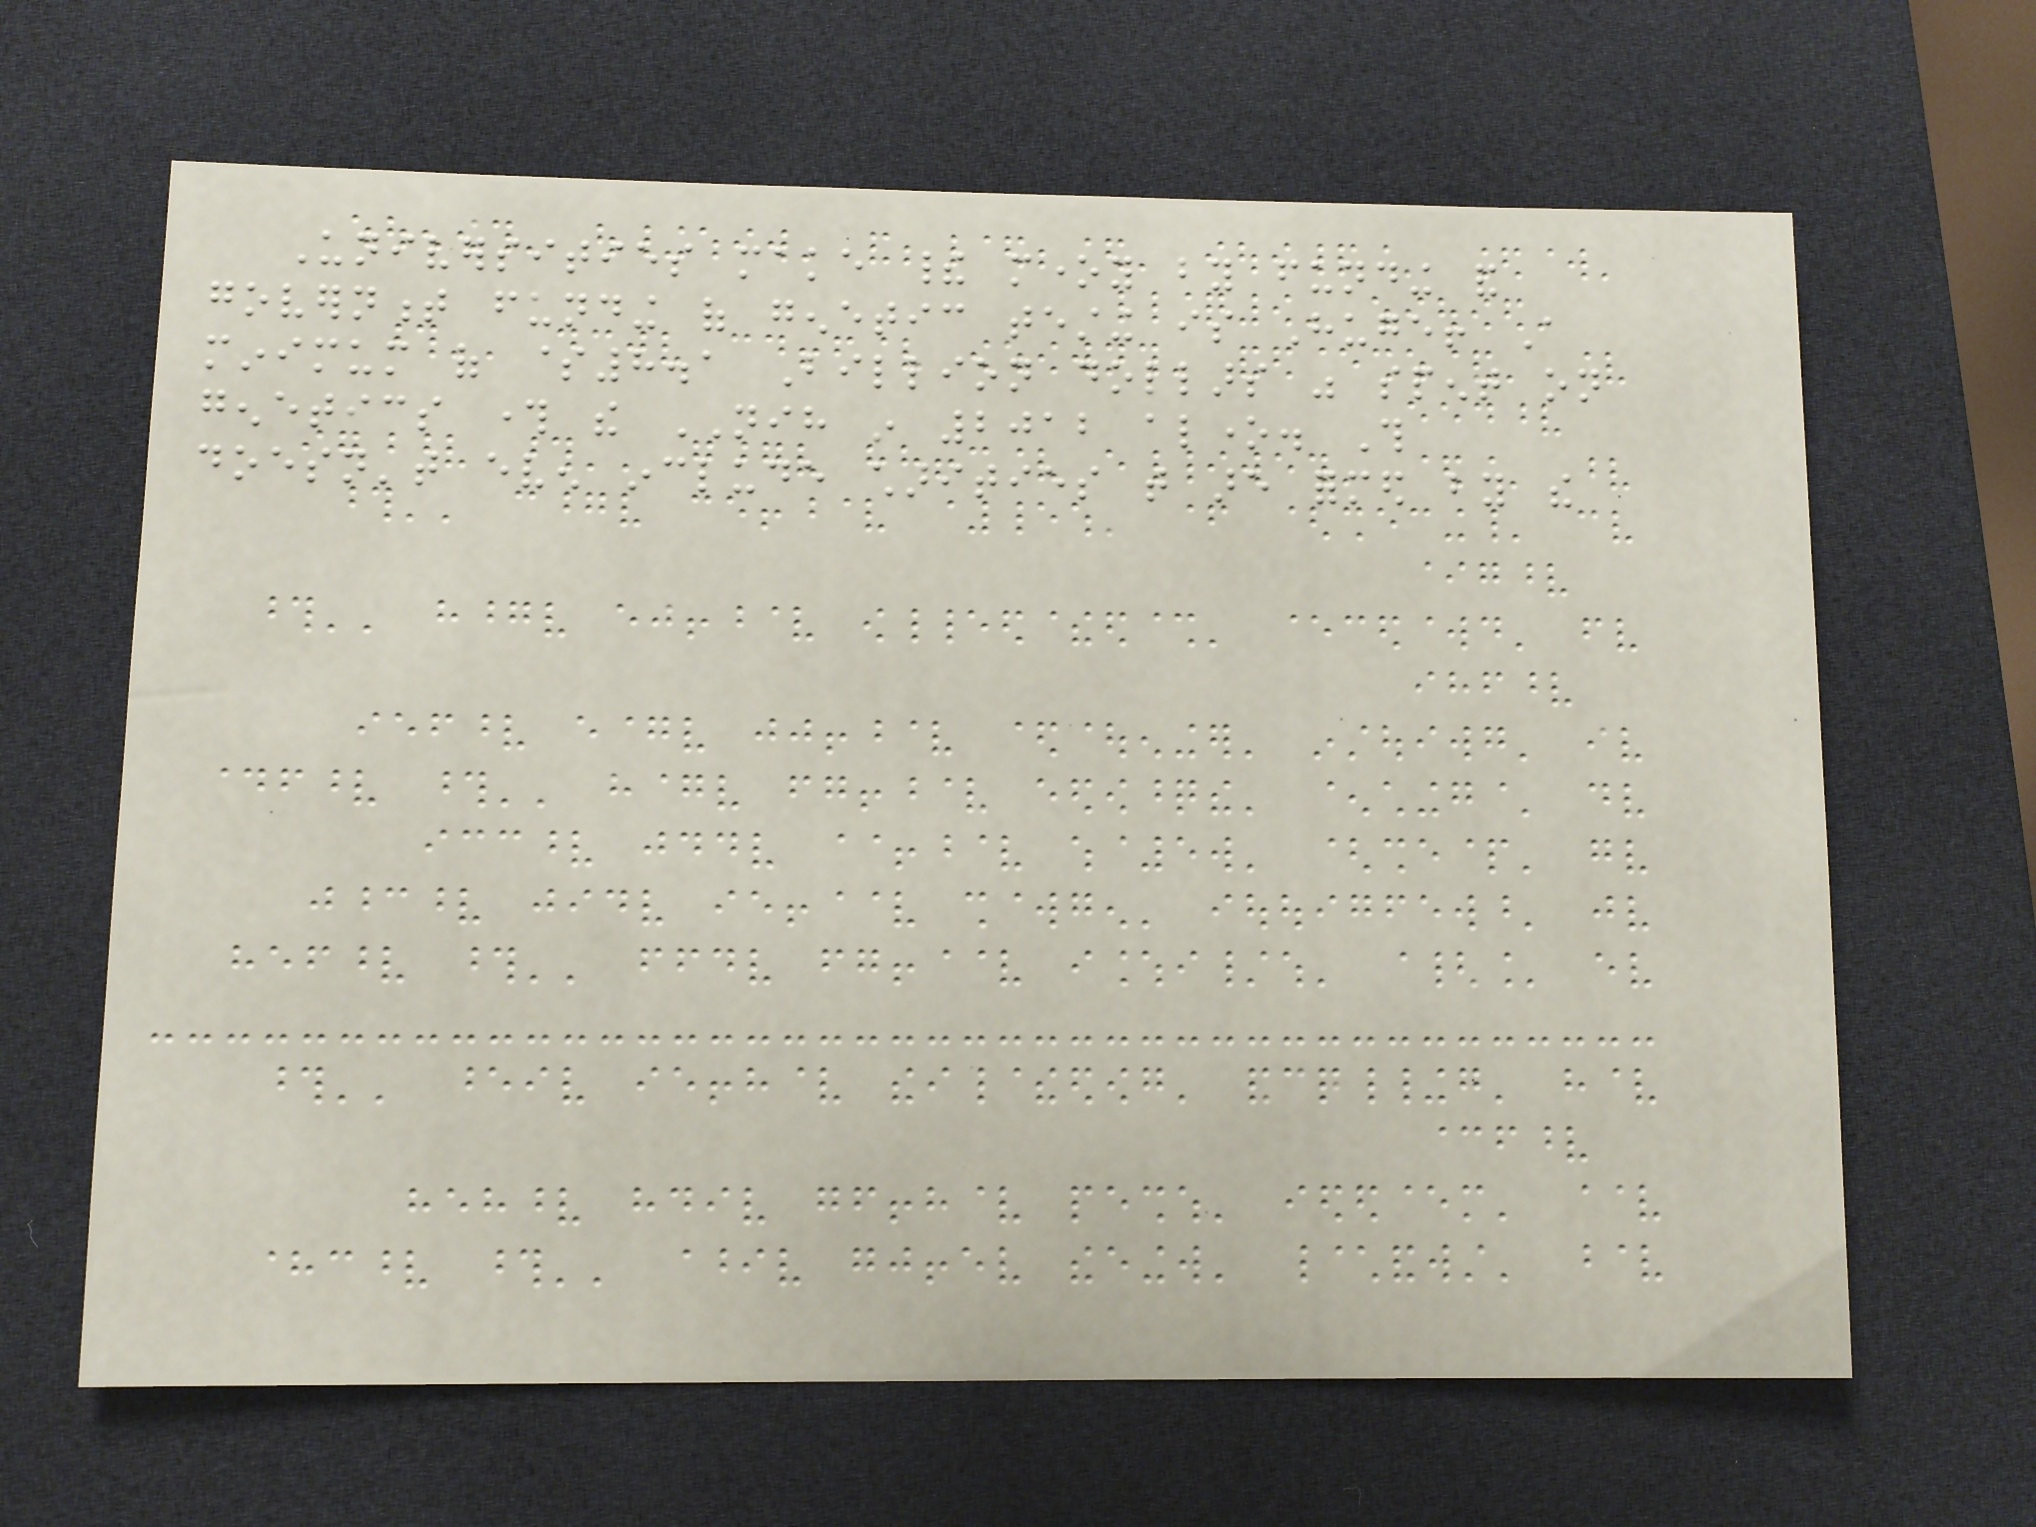Universities make their money by funding and
government funding of genetic testing is Huge! A
minimum of $8.1 Billion dollars was spent on
genetics through the NIH in 2012 alone. This
doesn't even include charities that are formed by the
